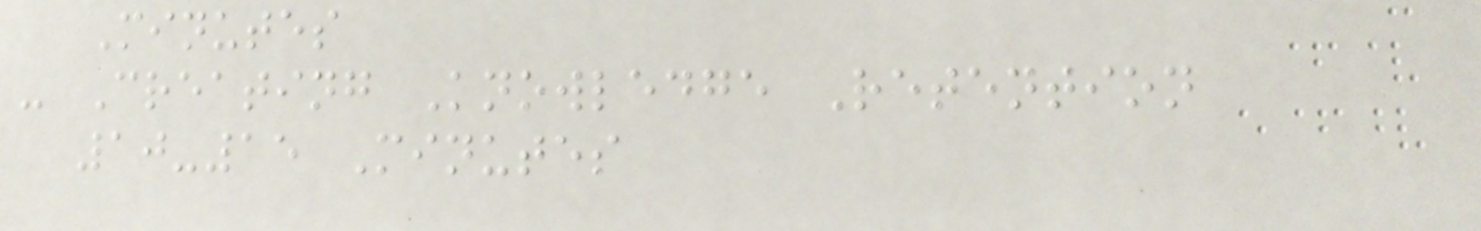Minutes
- Creating Knowledge Retention
10-15 Minutes
